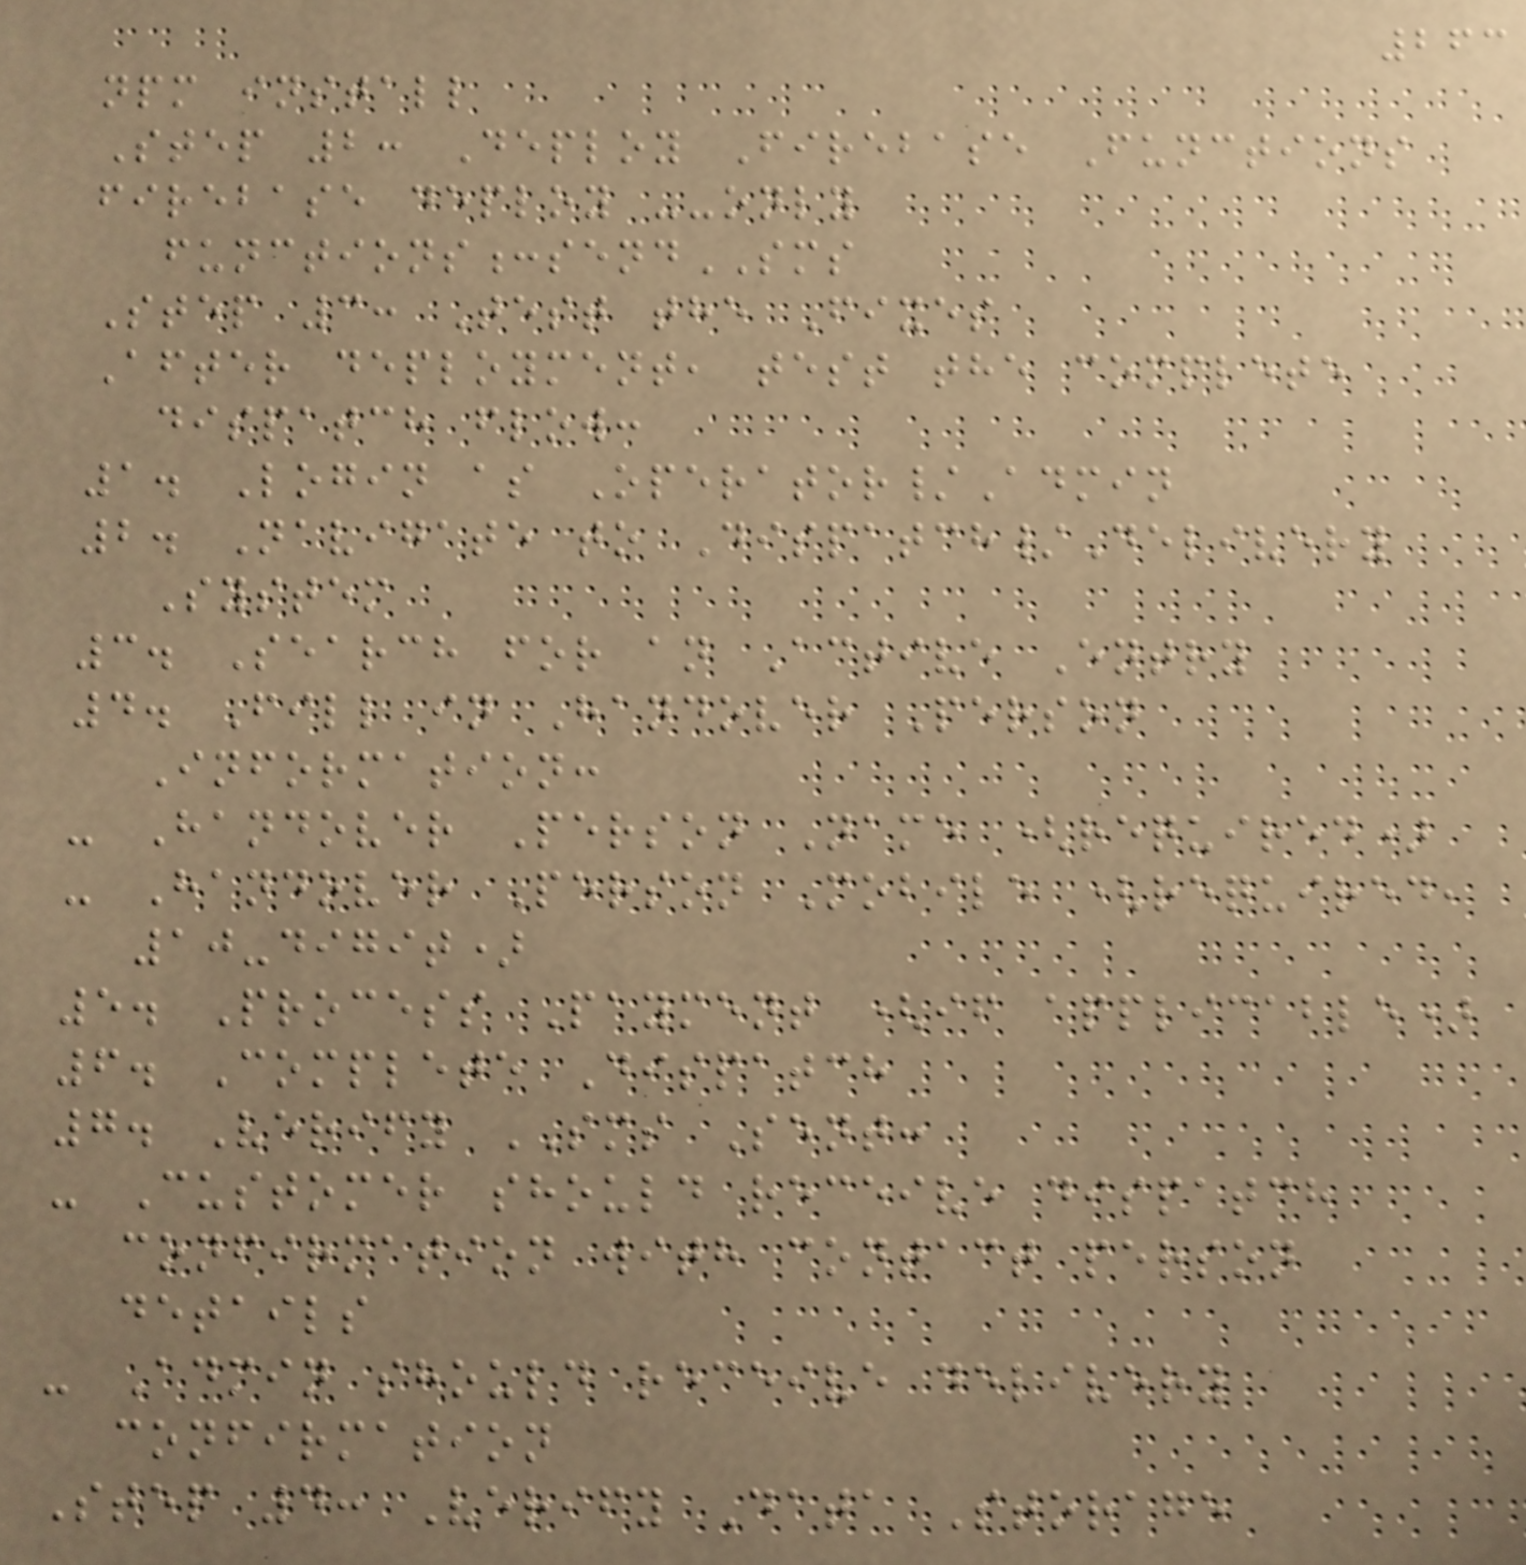263
npm install
Step 2: Deploy Firebase Functions
firebase deploy --only
functions:sendSMS
Step 3: Test the Fixes
After deployment, test the complete
dispatch flow:
1. Login as Operator/Admin
2. Navigate to Dispatch/Delivery
System
3. Search for an Active Entry
4. Fill in Handover Person
Information:
- Handover Person Name (required)
- Handover Person Mobile (required,
10-digit)
5. Process Payment (if applicable)
6. Complete Dispatch
7. Verify SMS Sent:
- Customer should receive dispatch
confirmation with contact person
details
- Admin should receive delivery
confirmation
Step 4: Verify Data Storage
